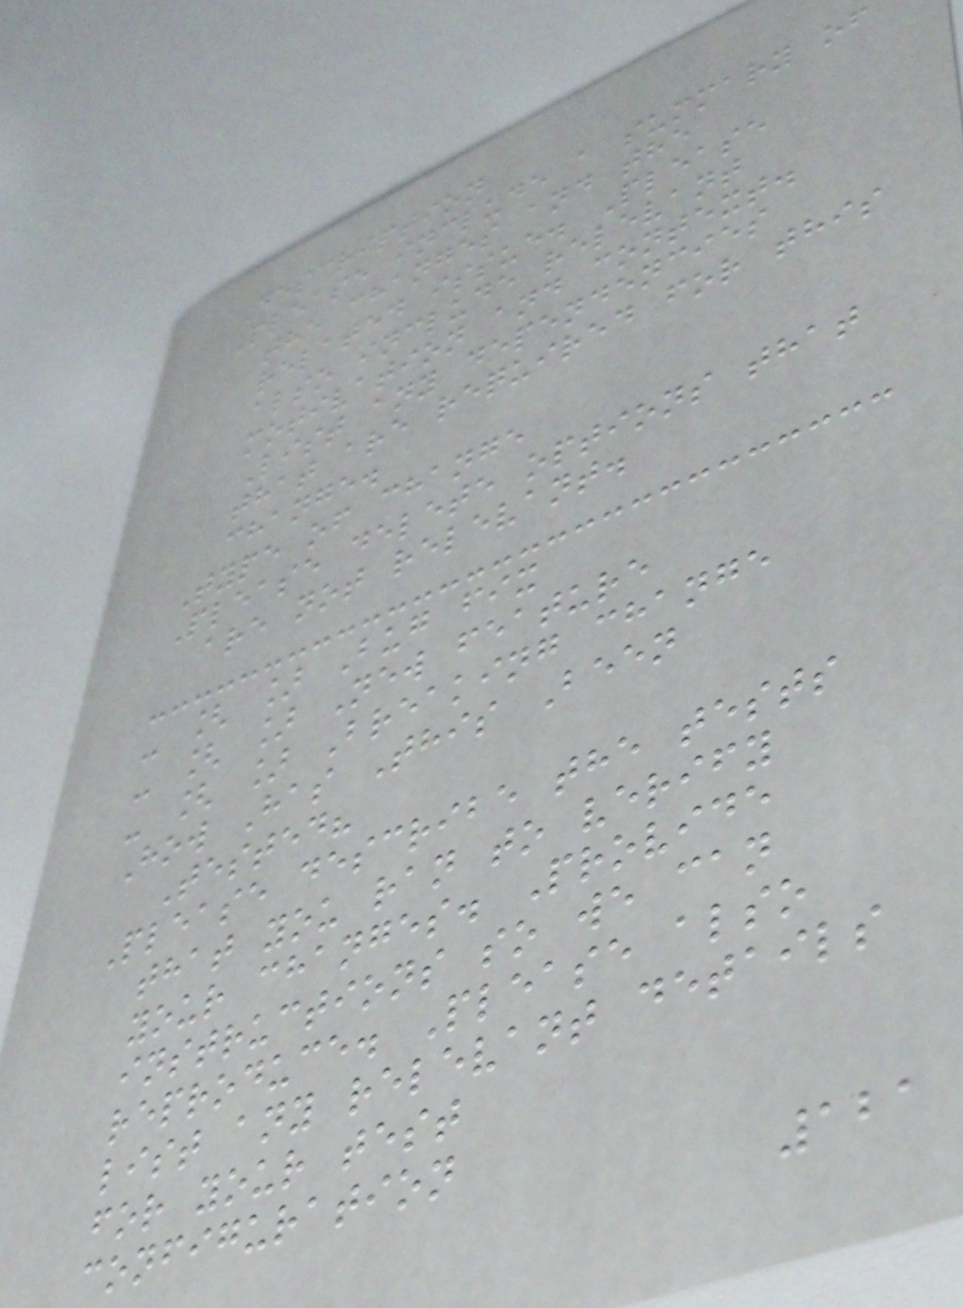Description
Please include a summary of
the changes and the
related issue. Please
also include relevant
motivation and context.
List any dependencies
that are required for this
change.
Type of change
Please delete options that
are not relevant.
- [ ] Bug fix
- [ ] New feature
- [ ] Breaking change
How Has This Been
Tested?
Please describe the tests
that you ran to verify
your changes. Provide
instructions so we can
reproduce. Please also
list any relevant details
for your test
configuration
121
